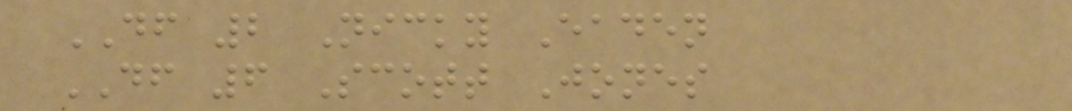DF 2 Nicky Eaden
DF 6 Scott Jones
